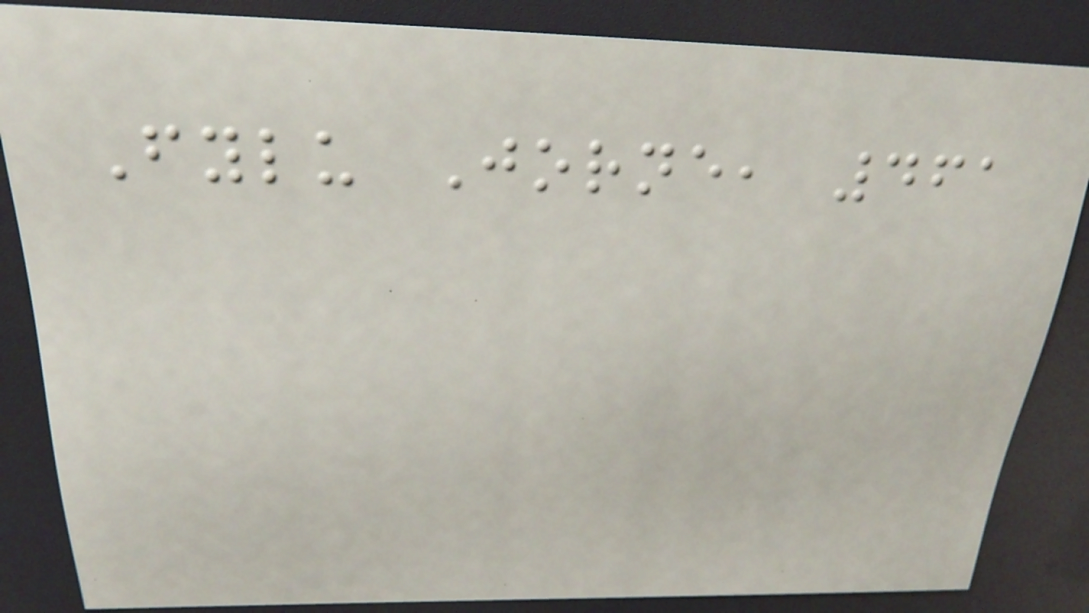Fylu Jorne, 461
